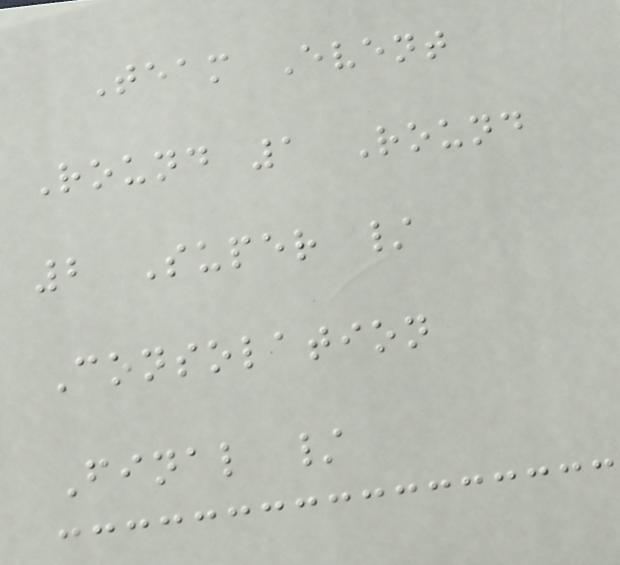Team Event
Round 1 Round
2 Super /
Consolation
Final /
